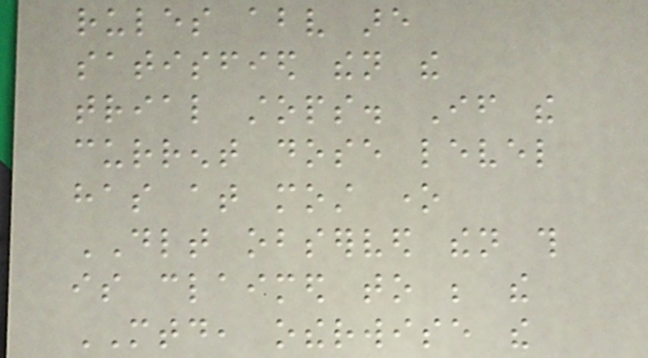rules above are
satisfied then the
trial stops. If the
current dose level
has at most one
DLT observed then this
is claimed to be the
MTD, otherwise the
